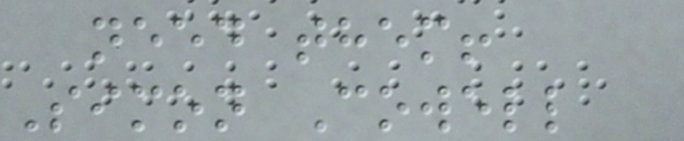need them!
Simon Cowell
